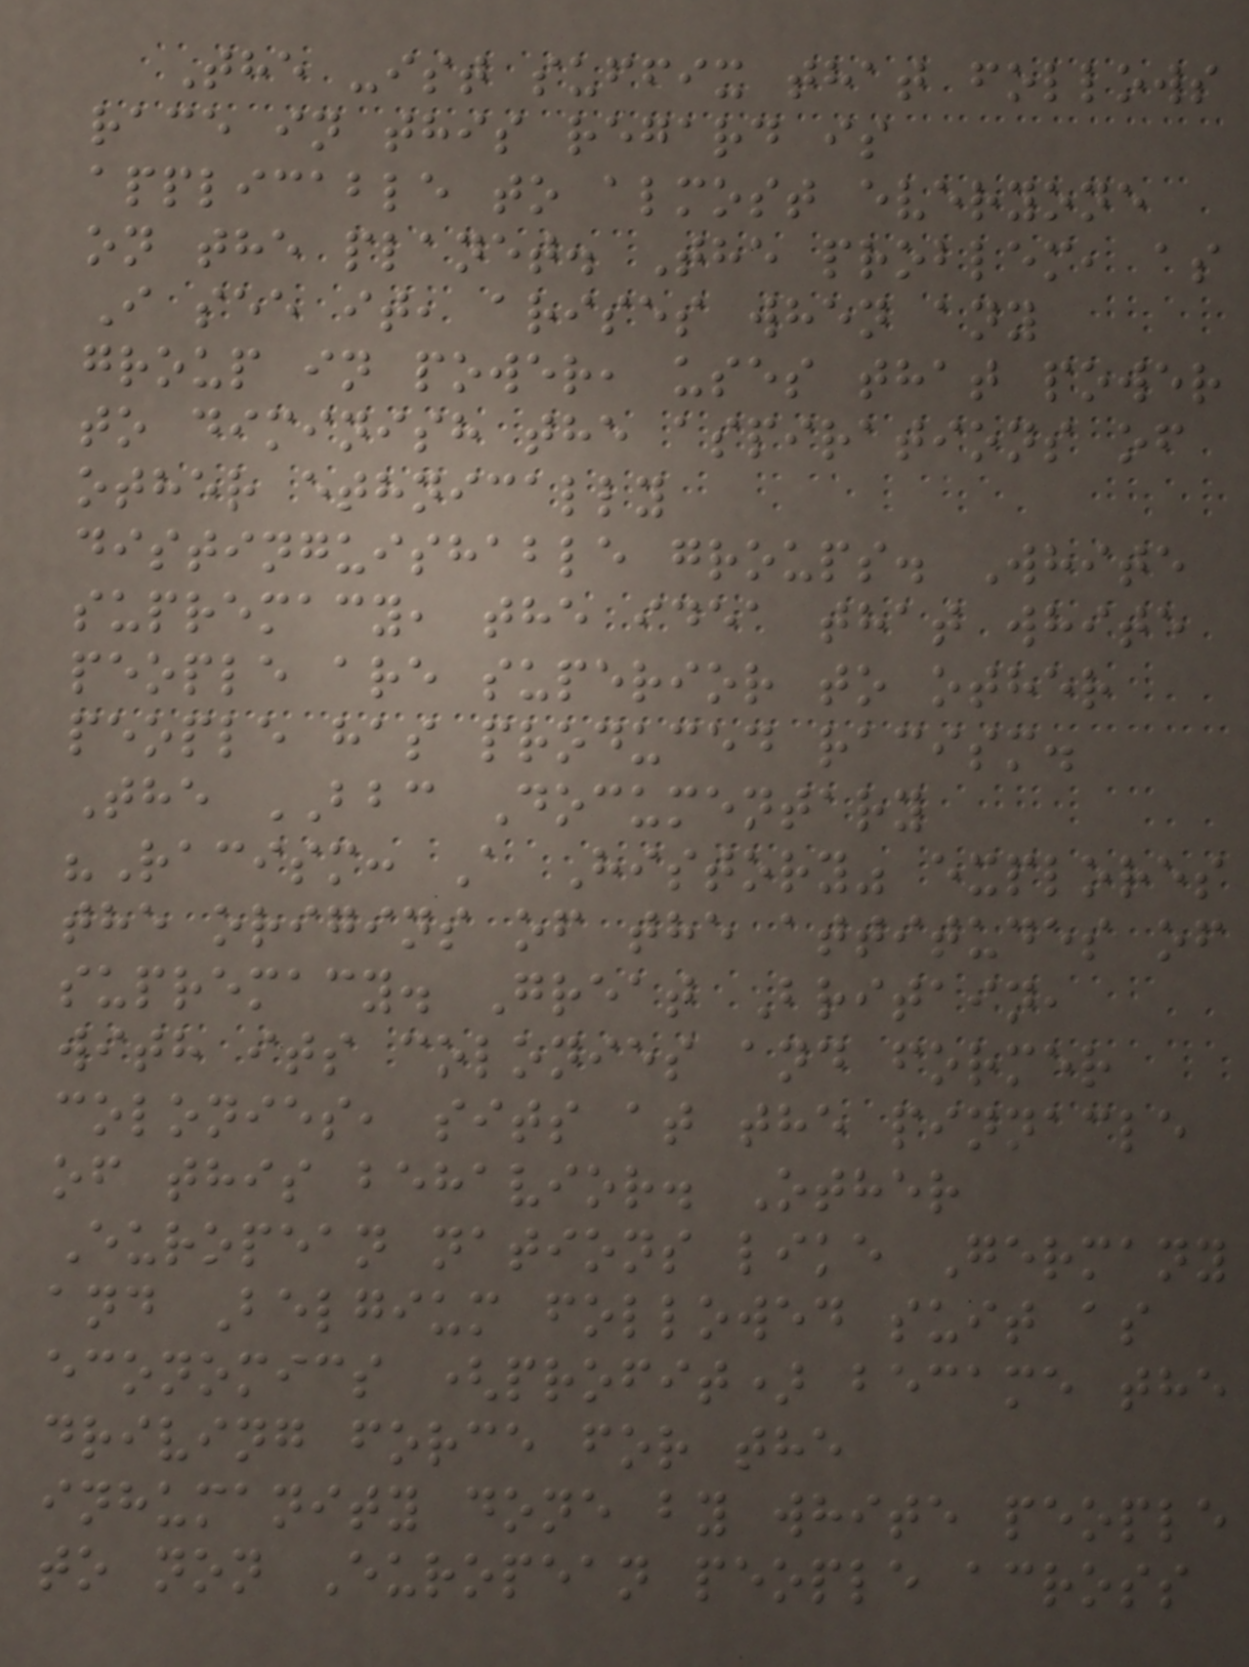The -ist suffix that follows
race in this regard is
applicable to almost everyone
on the planet. The problem, as
I see it, arises when any
group in power, uses that power
to diminish the aspirations of
other ethnically
distinguishable groups. White
supremacy, the idea that white
people are superior to other
people has produced racism.
The BBC Documentary
"Racism: A History" explores
the origins of the attitudes of
supremacy. Great Britain,
with its colonies and former
colonies, sits at the pinnacle
of this behavior. Other
European nations like Germany
and Belgium followed suit as
economics (profit) became the
driving force for the
inhumanity done by white people
to non European people across
